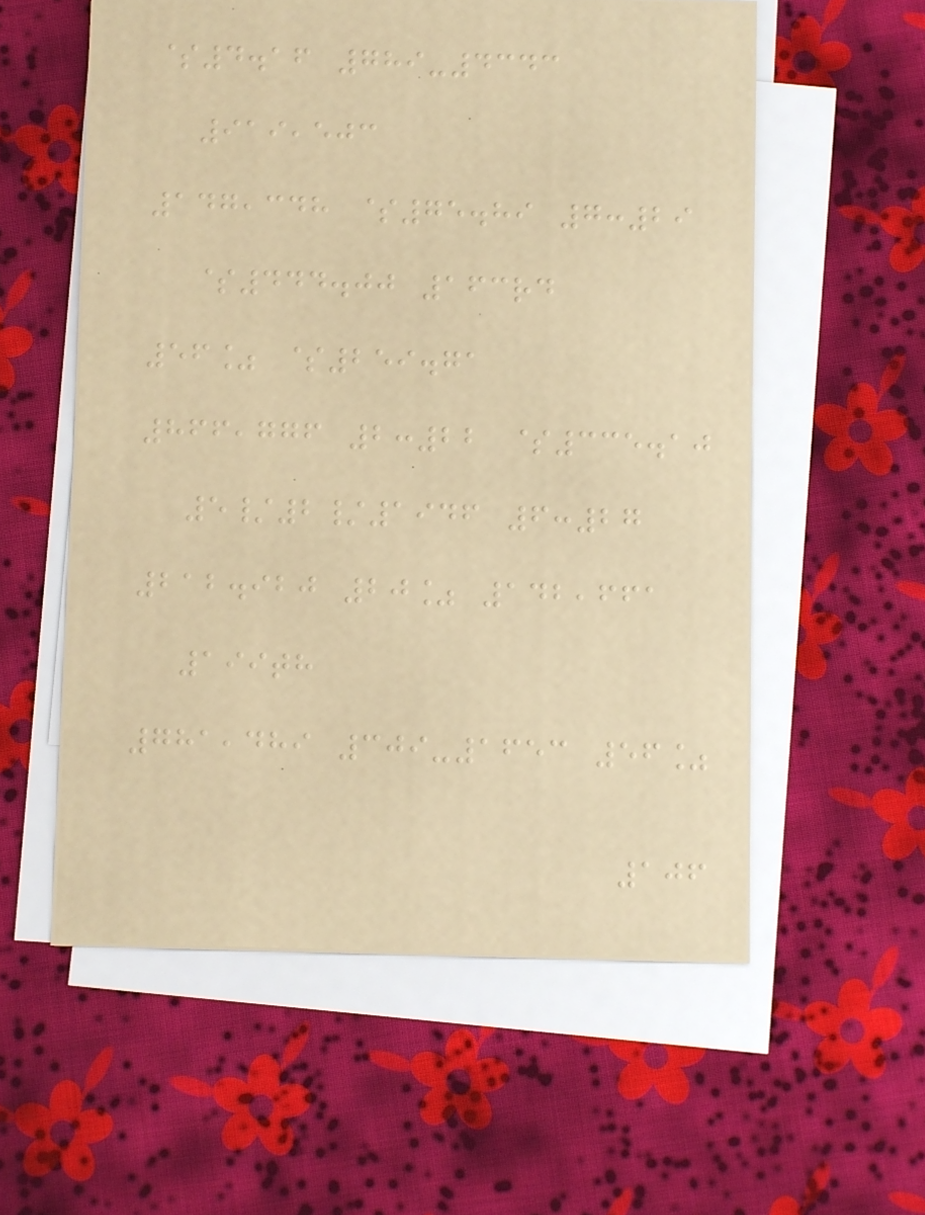$4.16 789-4343
919,503
147,348 $75.89 7:29
$444.00 163rd
56% $259.71
866,776 2:22 $335.10
5/2/1946 6:27
212.920 20% 142,661
199th
781,489 309-1653 56%
106
